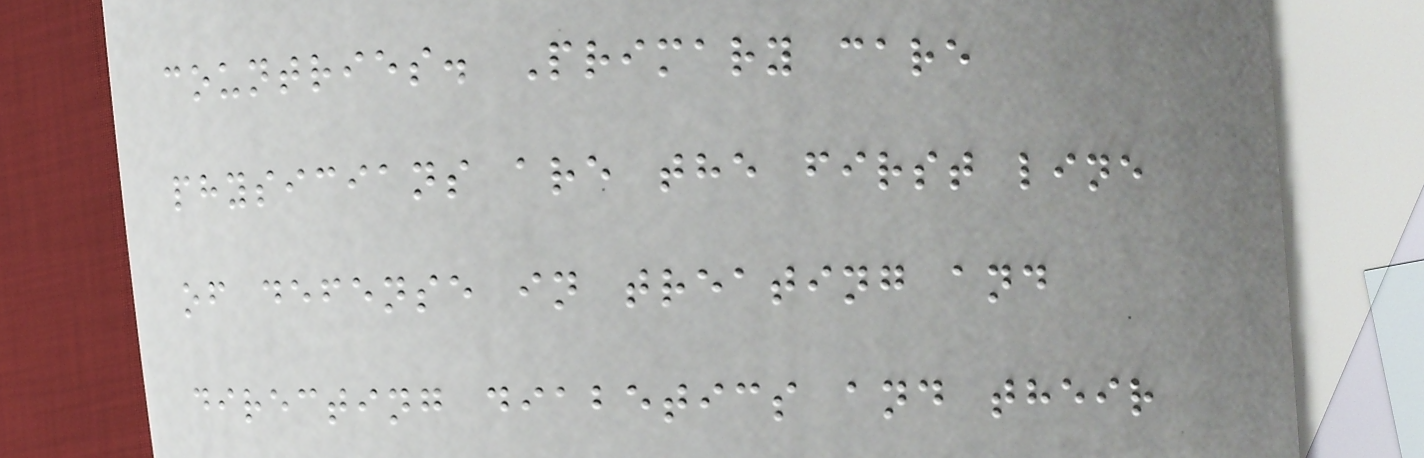countries. Primary care
physicians are the first line
of defense in treating and
directing diabetics and their
